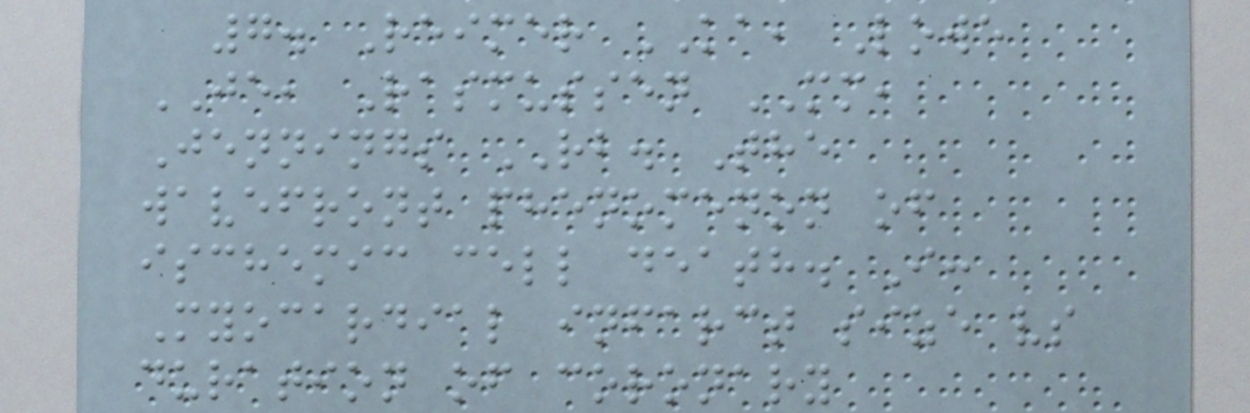7. Reimer KA, Lowe
JE, Rasmussen MM,
Jennings RB. The
wavefront phenomenon of
ischemic cell death. I:
Myocardial infarct size vs
duration of coronary
